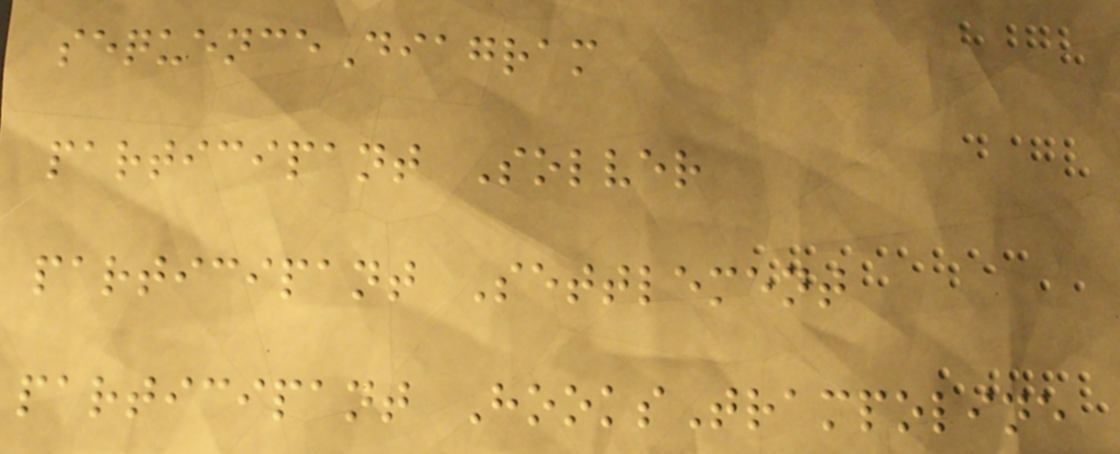sequenceDiagram
participant Solver
participant Settlement
participant HooksTrampoline
